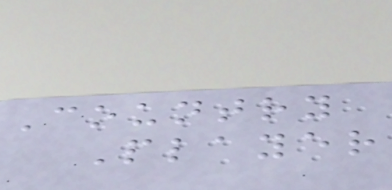Country
Player
